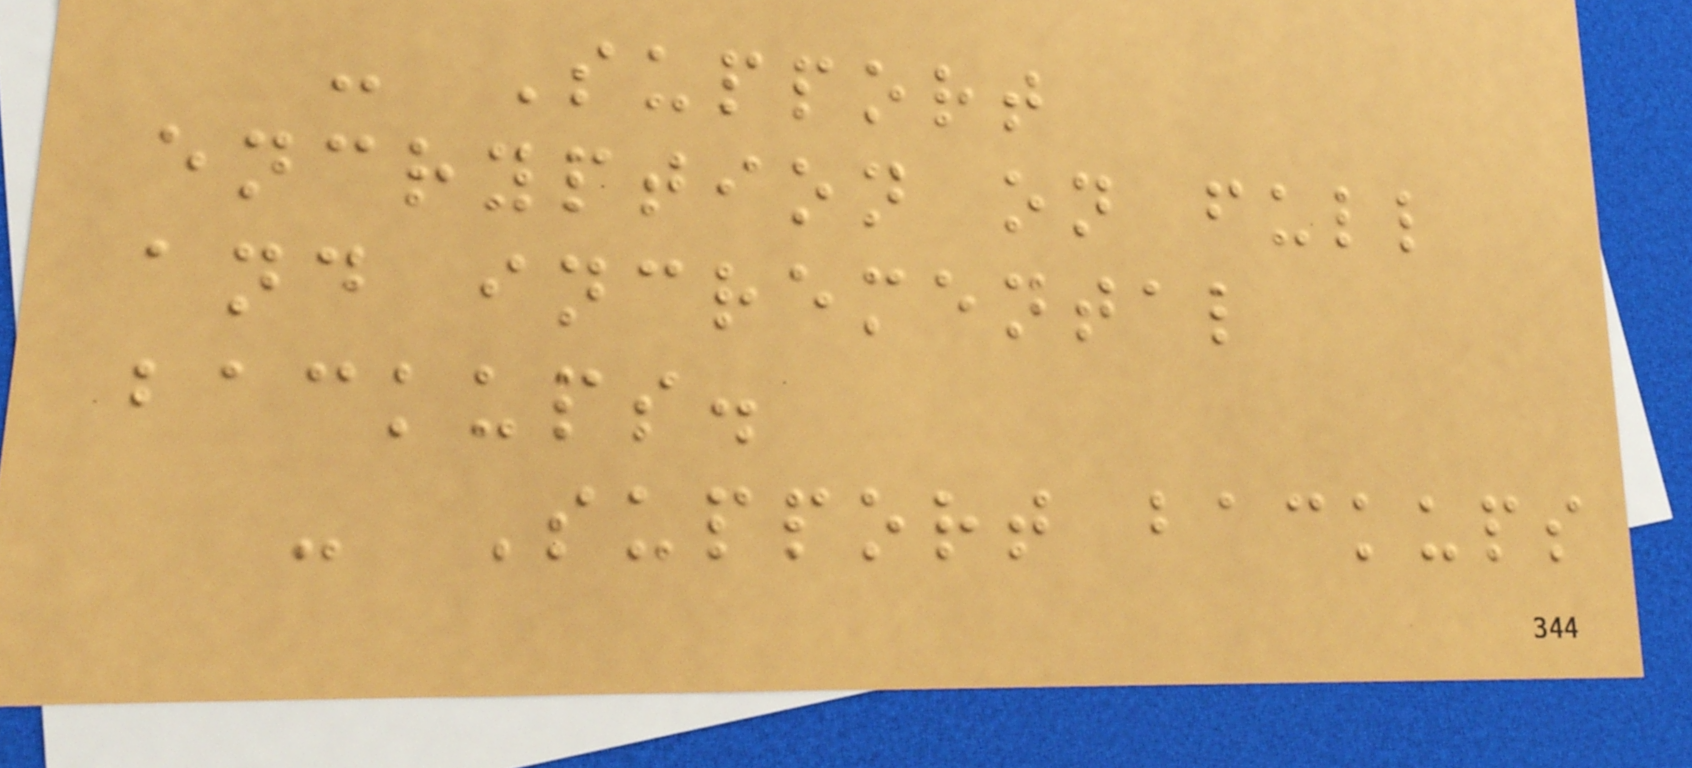- Support
encryption on full
and incremental
backups.
- Support backups
